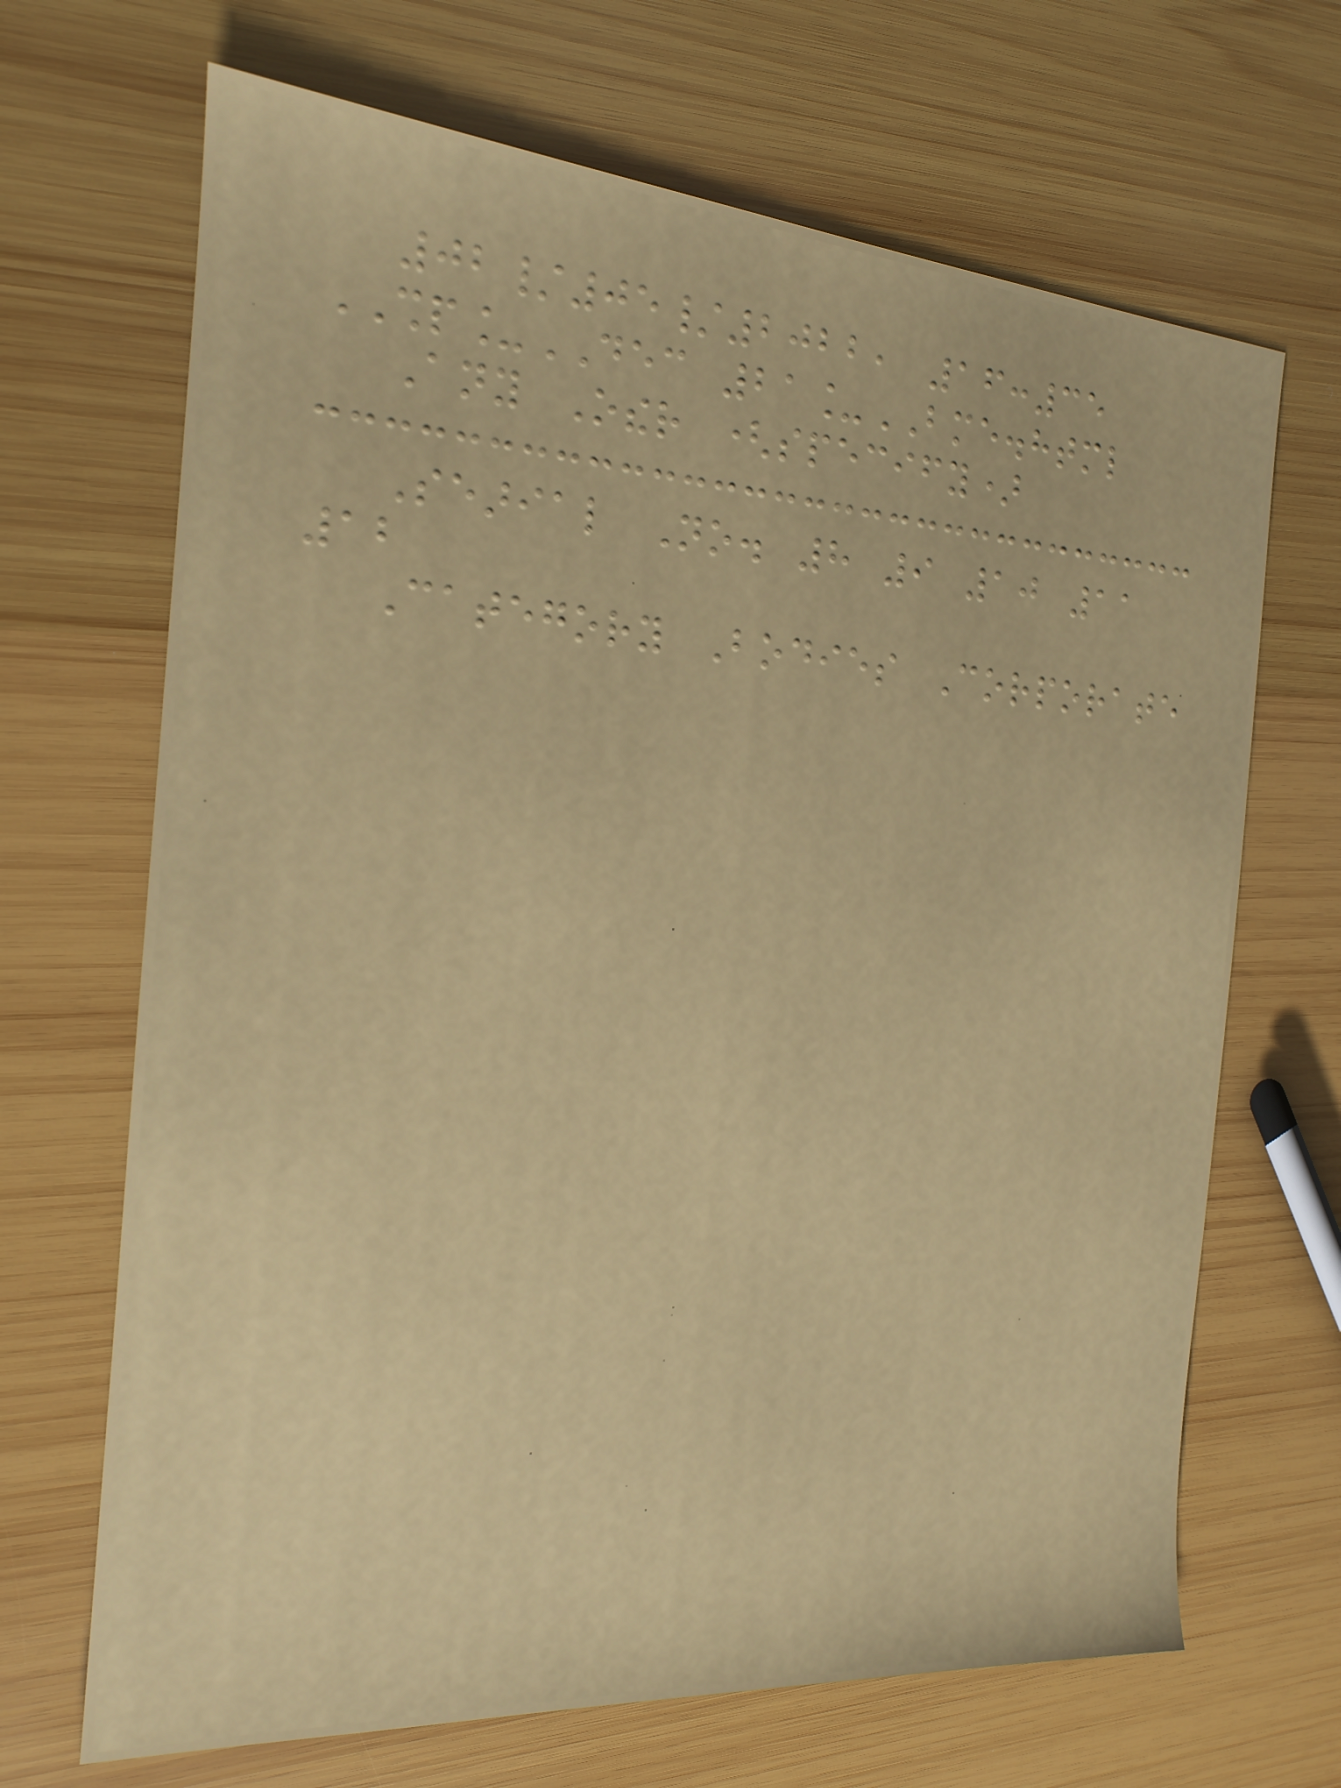02/05/2022, 16:35
SHP_DEC 21_BME.html
Any Other (specify)
Searial No. 8 9 10 11
12
Category Bodies Corporate
